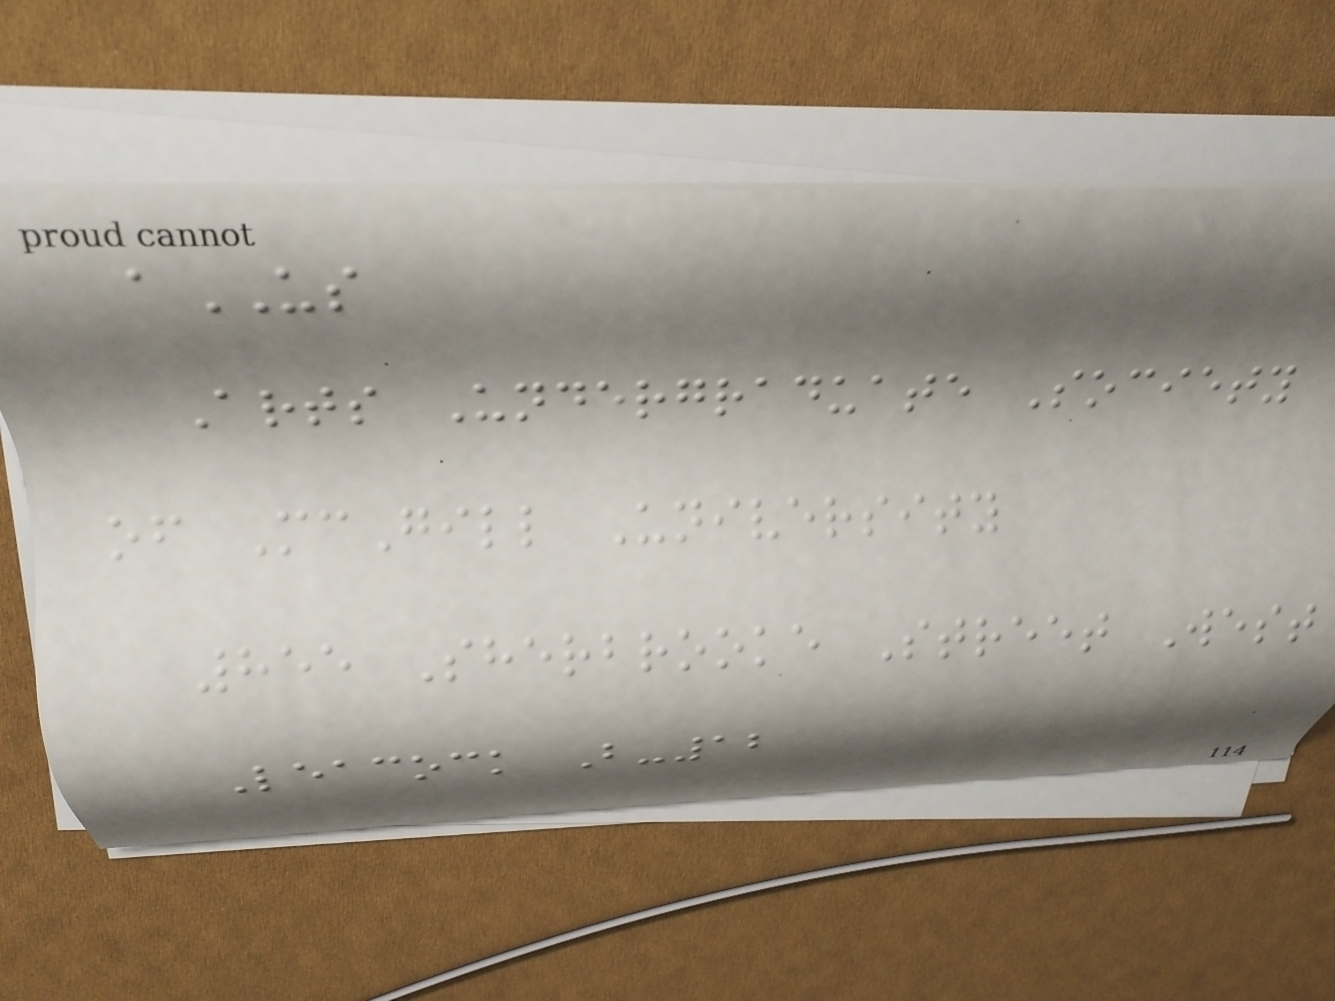aUS
Arts Undergraduate Society
of McGill University
855 Sherbrooke Street West
Leacock B-12
